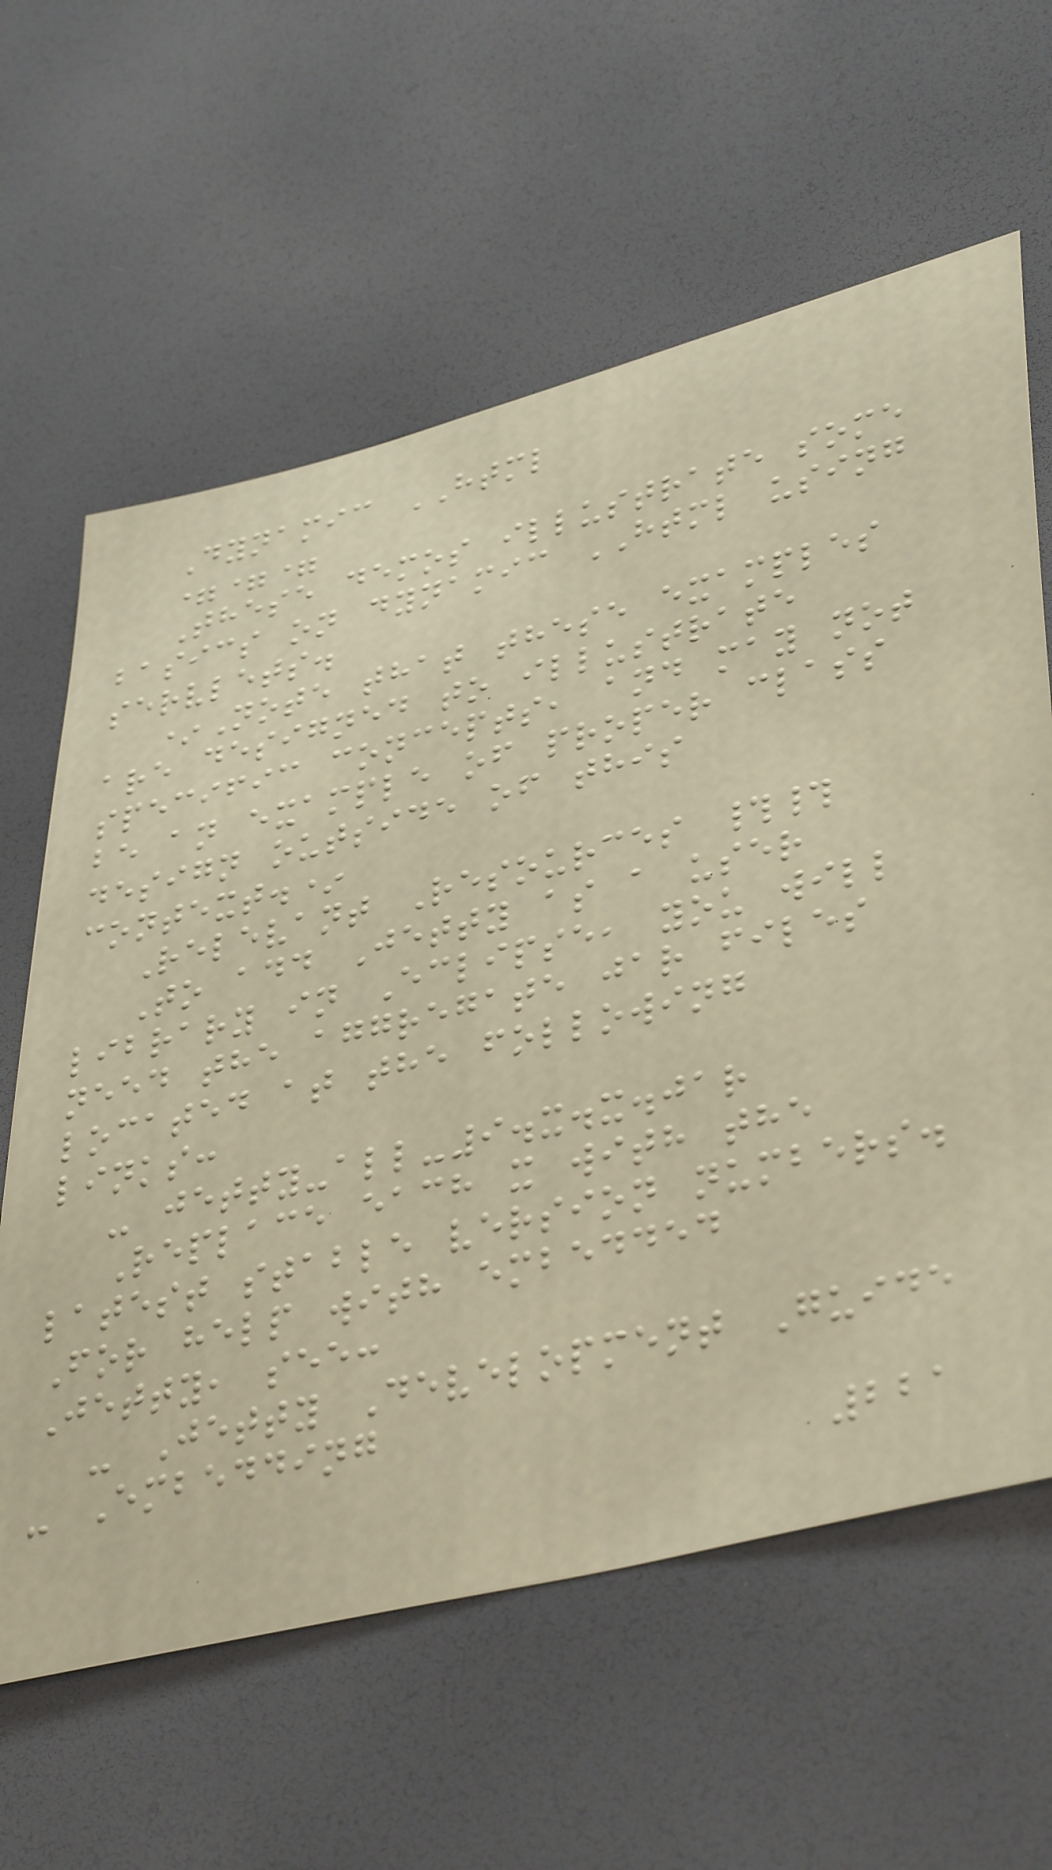Dynamic HTML
===
These demos illustrate some
basics on dynamic HTML using
servlets.
*Note that these examples
are designed to illustrate
specific concepts, and may not
be an example of proper class
design outside of this
context.*
Relevant Resources ##
To add Jetty as a user
library in Eclipse, you will
need the aggregate jar files
located at the following
links:
- jetty-all-9.x.x.jar
Replace each x with the
latest stable version numbers.
For help with embedded
Jetty, see:
- Jetty Development Guide
- Embedding
221
